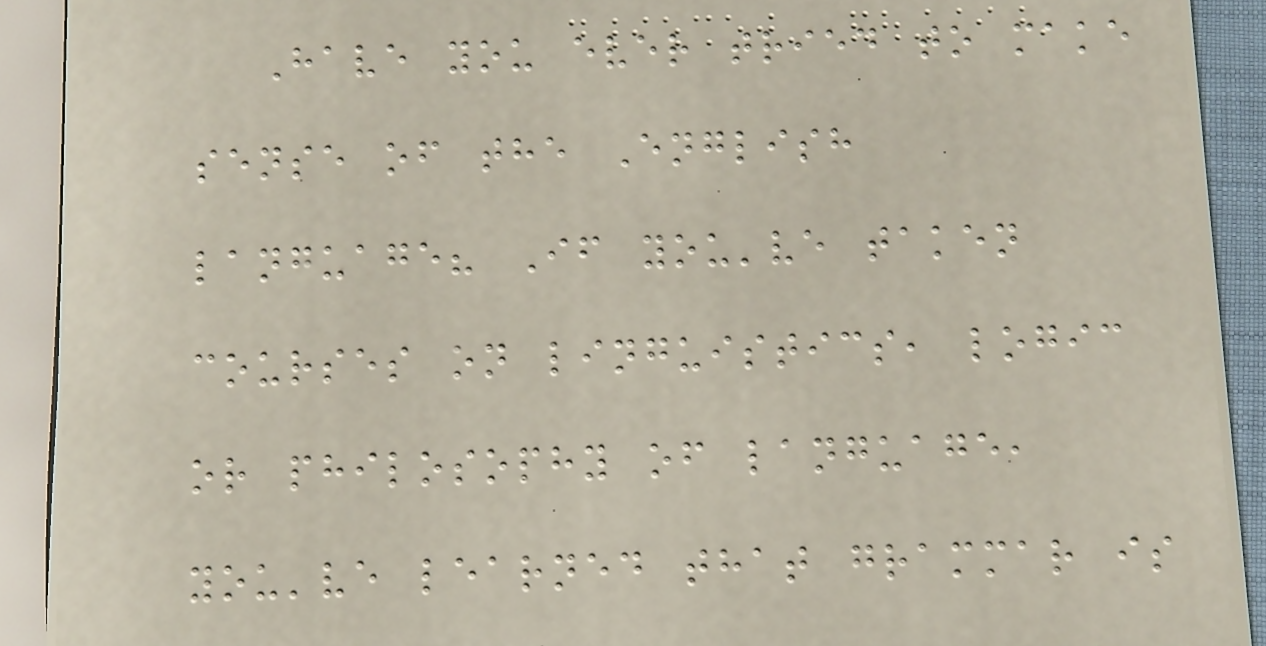Have you ever tried to make
sense of the English
language? If you've taken
courses on linguistics, logic
or philosophy of language,
you've learned that grammar is
